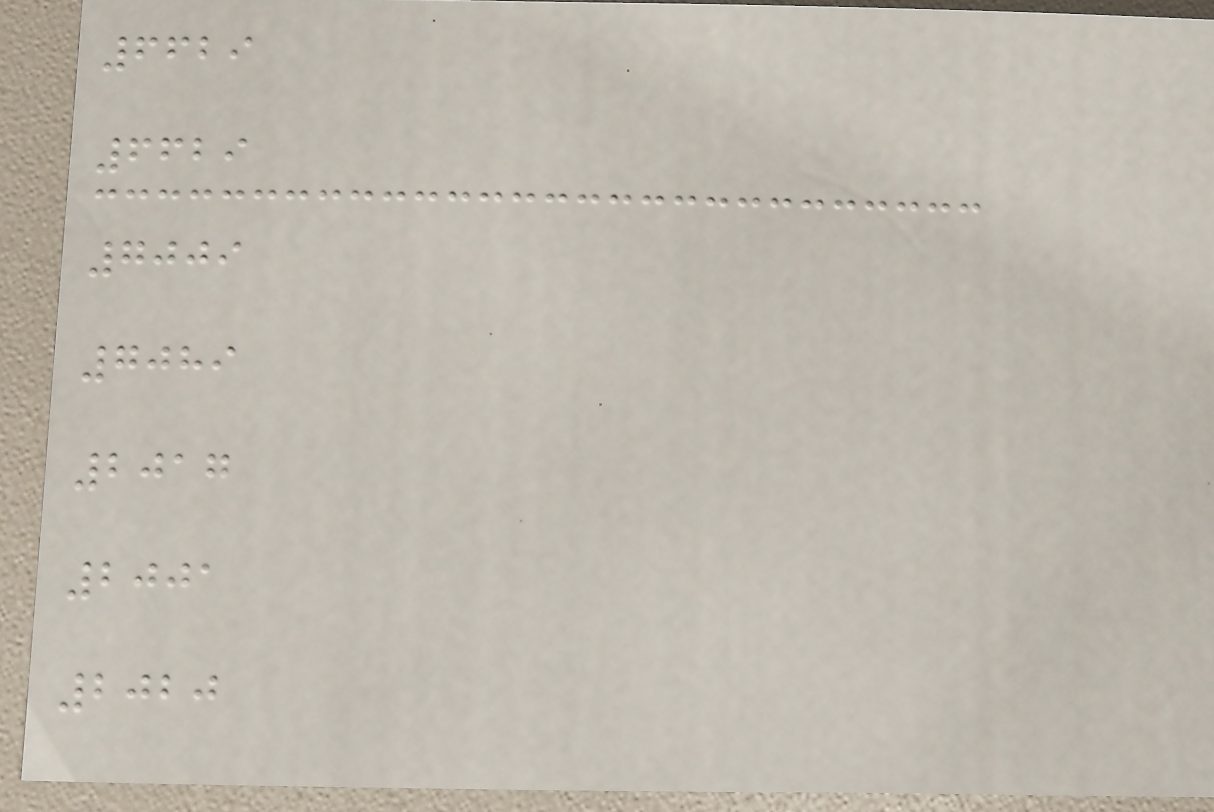6629
6629
7009
7089
2017
2001
2020
